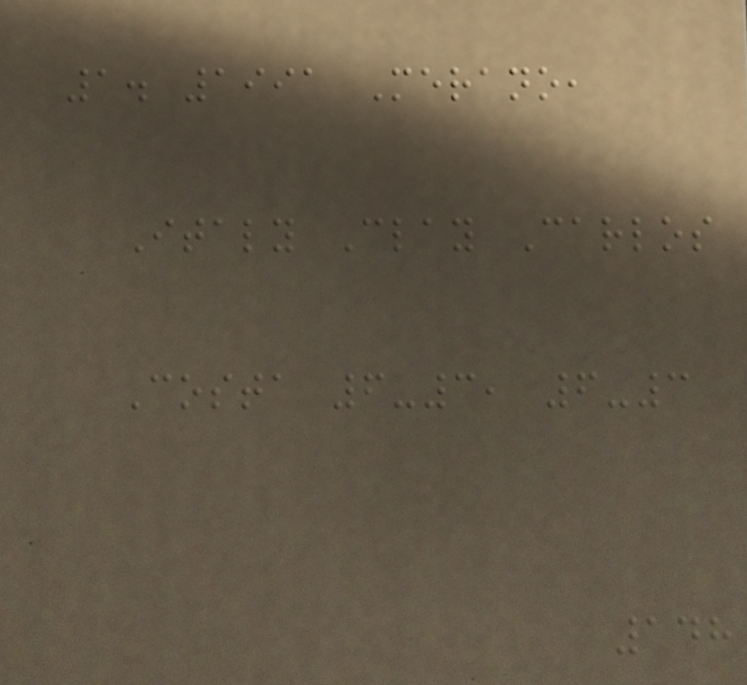1. 1991 Merano,
Italy Clay Carlos
Costa 6-3, 6-3
148
